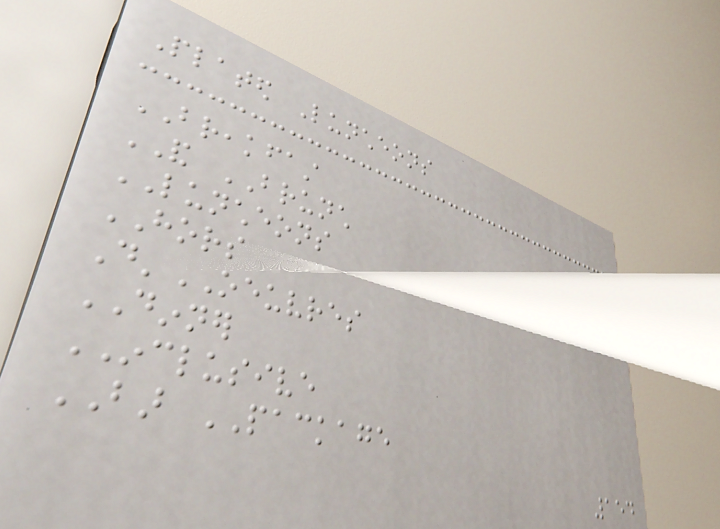Plated Luncheons
BREAKFAST
AND BRUNCH
LUNCHEONS
HORS
D'OEUVRES
DINNER
INCLUSIVE
BAR PACKAGE
154
